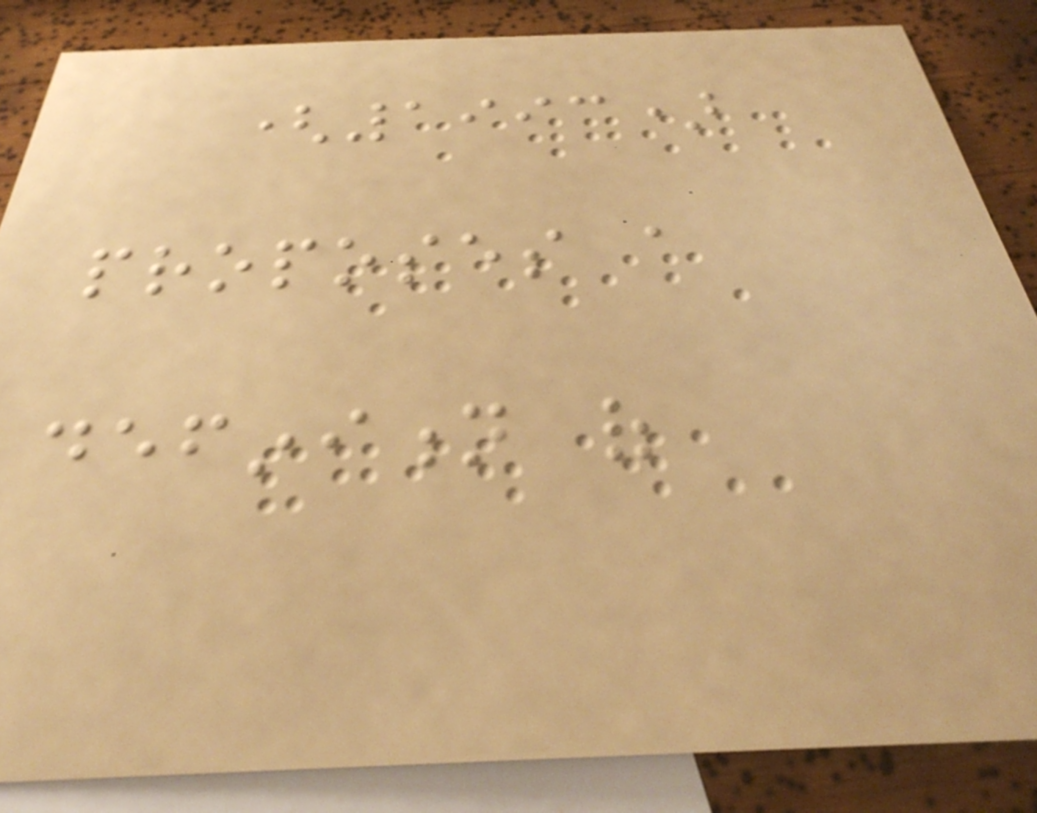(1993)
proposes a
definition of
